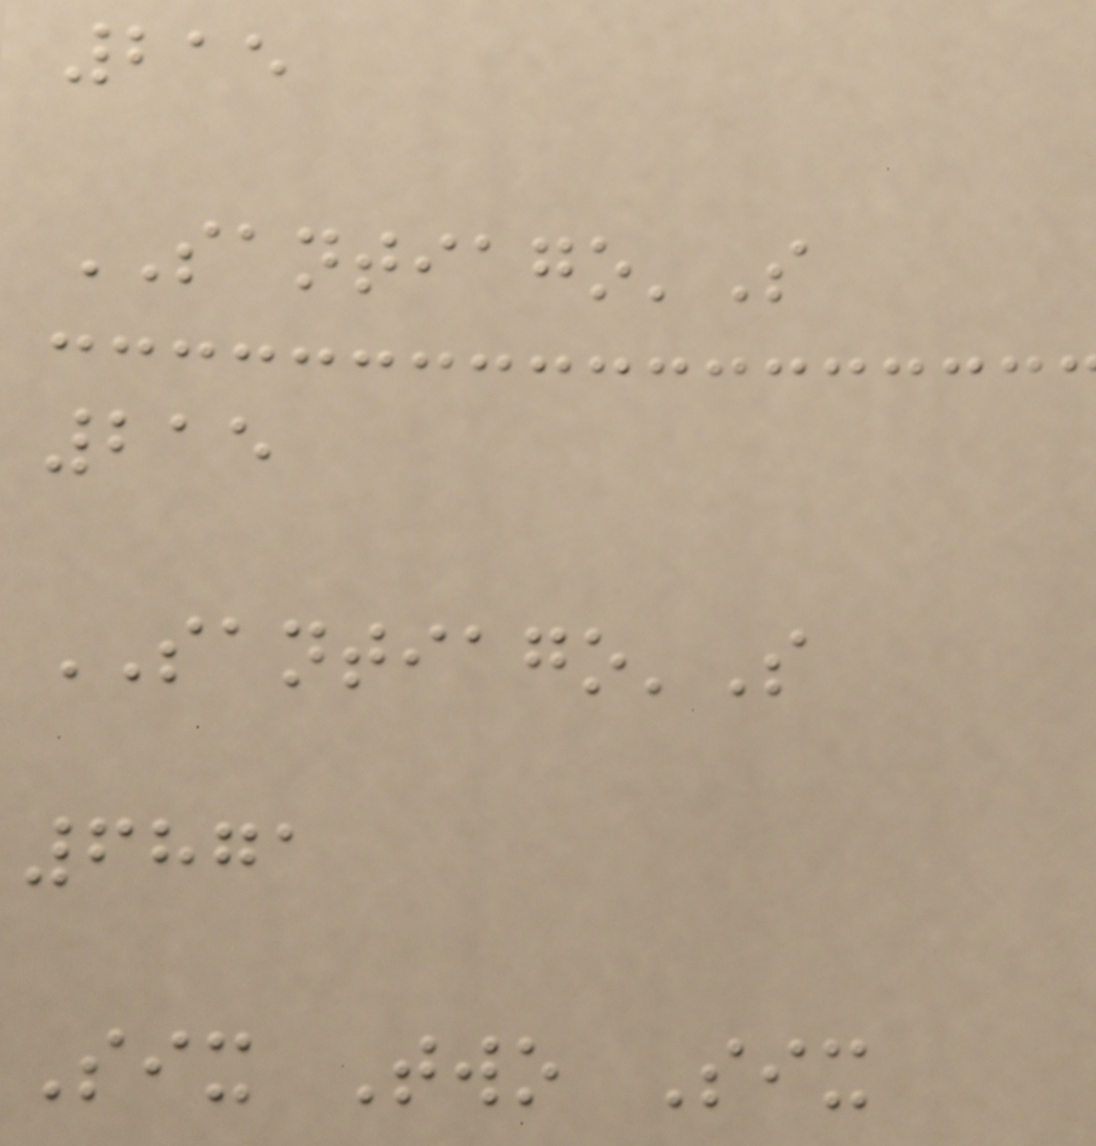215
SANTIAGO'S
215
SANTIAGO'S
6871
Six Two Six
